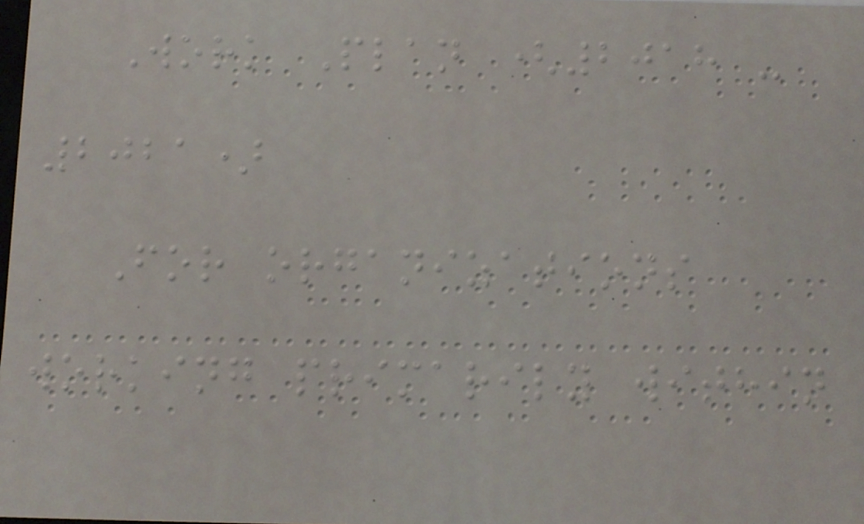Work Plan (2018 -
2021)
For organizations
working primarily within
